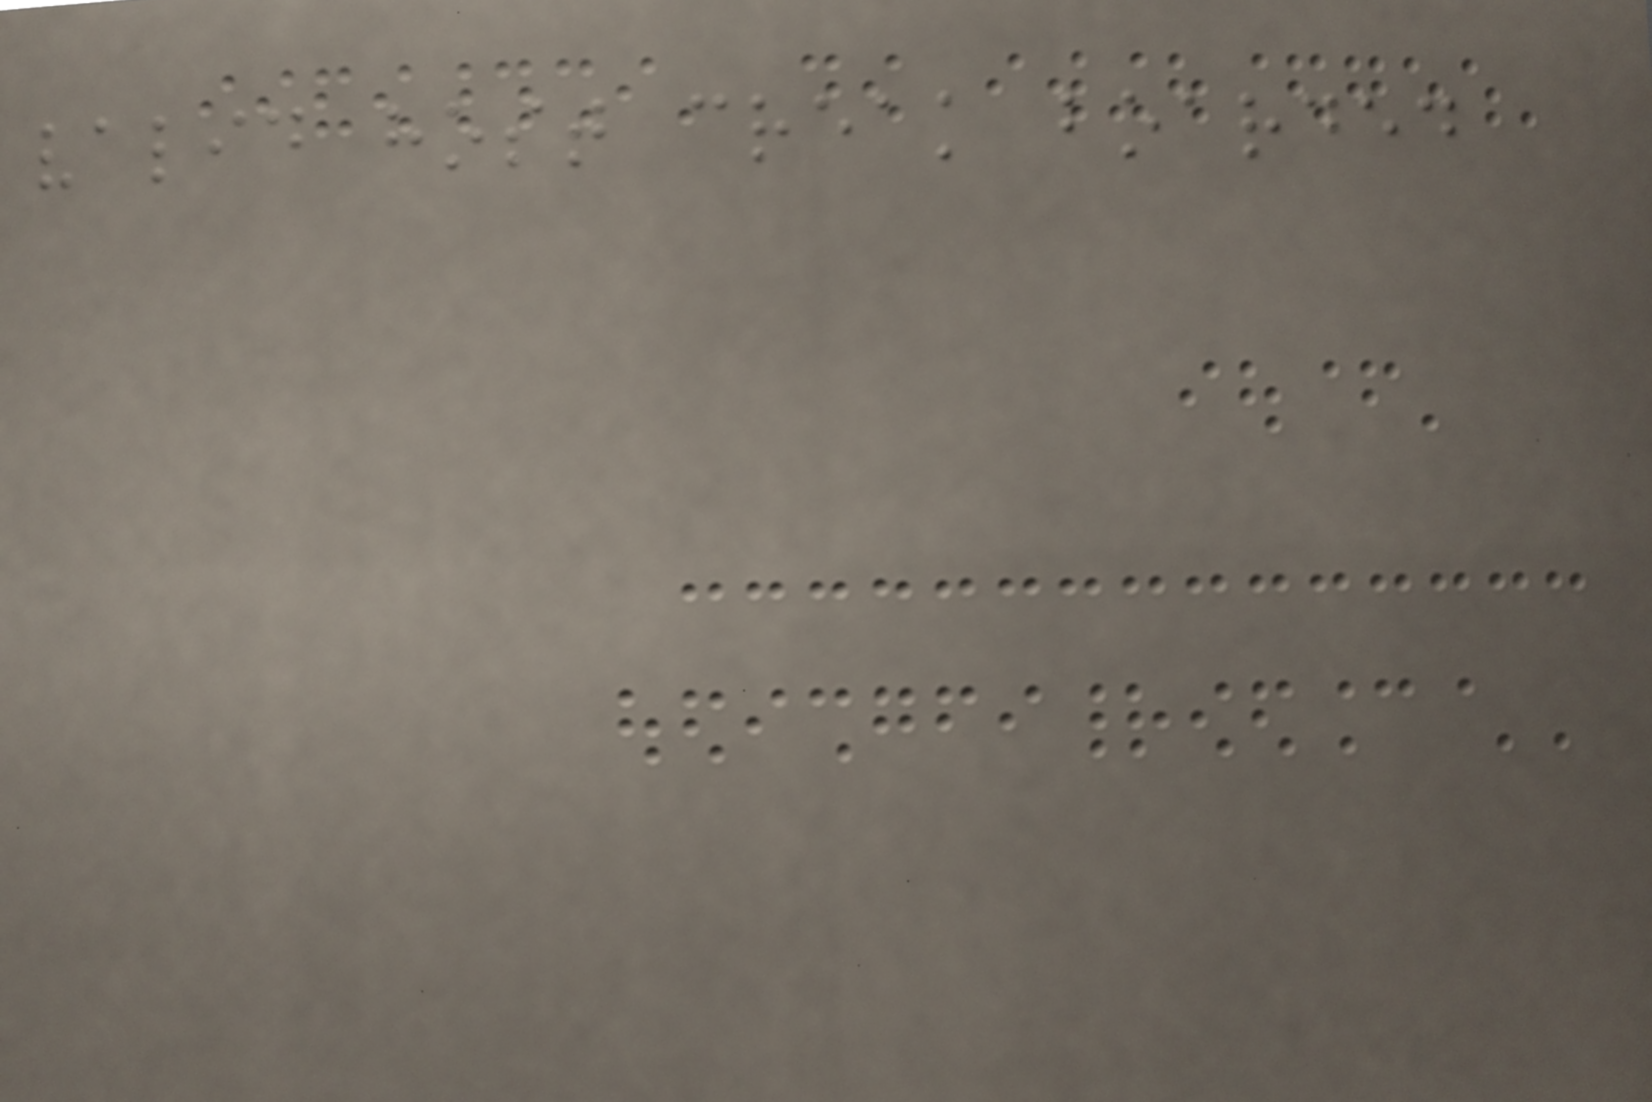valid host creak boarded
